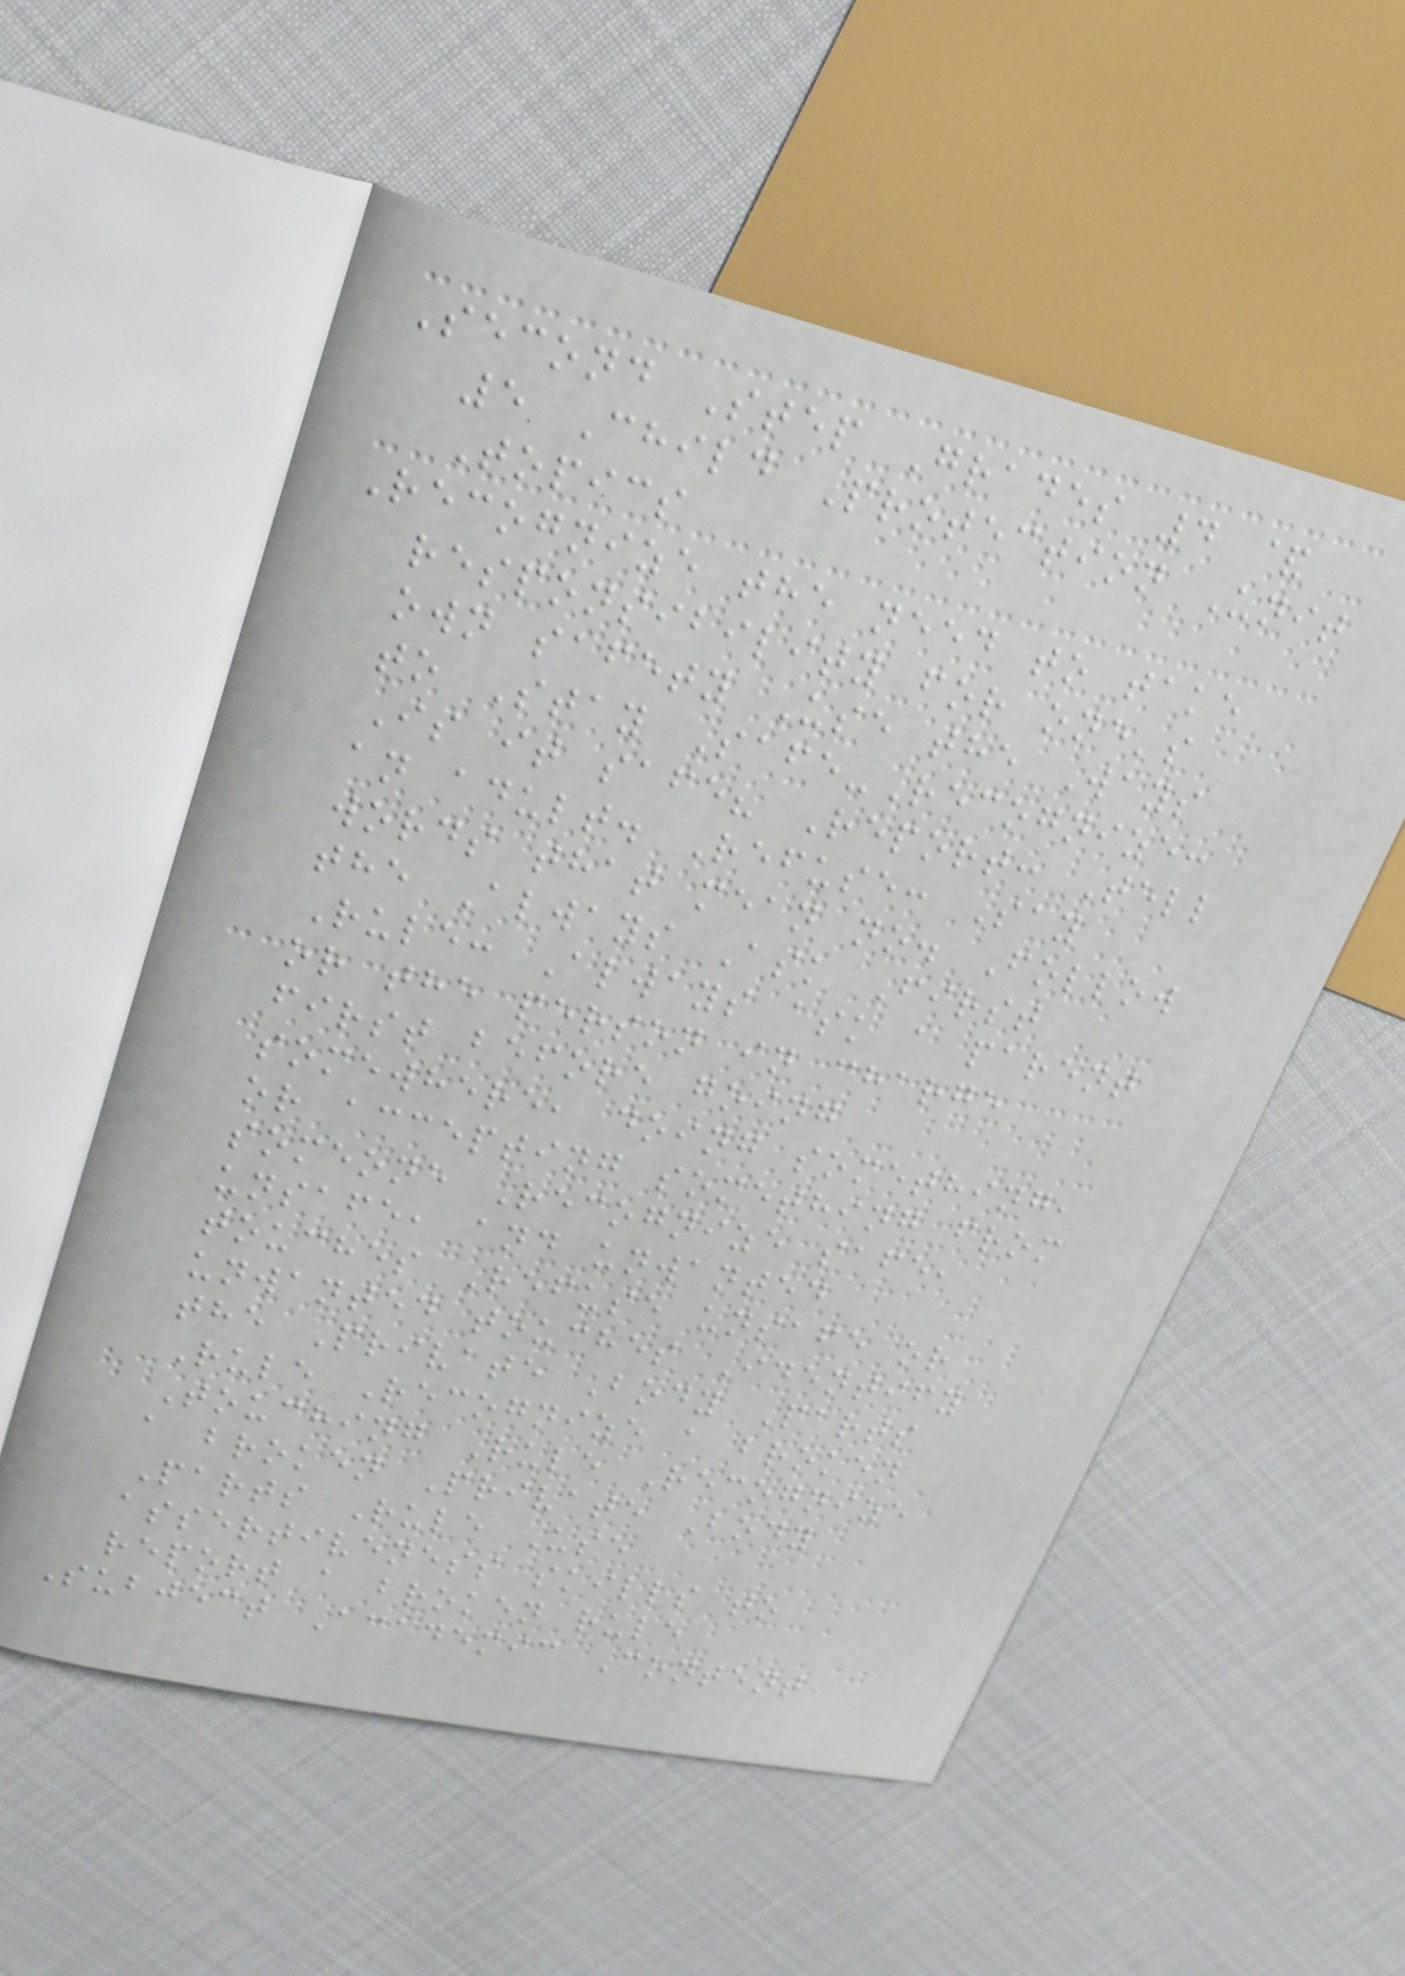Second Step Grades 4 &
5 Child Protection Unit
Topics
Recognize the need to take
responsibility for one's
own safety Use the Ways
to Stay Safe-Recognize:
Is it safe? Report: Tell
an adult. Refuse: Say
words that mean no. Follow
the Always Ask First
Rule: Always ask a parent
or the person in charge
first before going
somewhere, doing something,
or accepting something from
someone Recognize safe,
unsafe, and unwanted
touches Refuse unsafe or
unwanted touches Identify
the Private Body Parts
Rule Recognize a broken
Touching Rule Recognize
a broken Private Body
Parts Rule Use
assertiveness skills to
report a broken rule
Subject Academic Content
